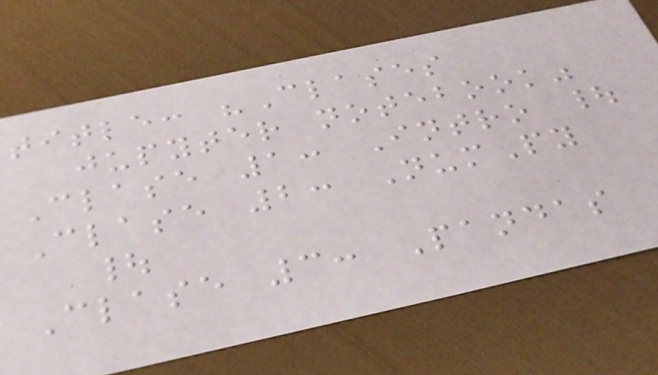title: "Clases
jupyter notebook"
Clase 1: Intro |
Clase 2: NumPy
|
Clase 3: Pandas
